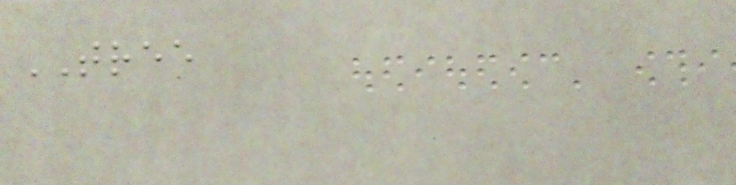TREE
